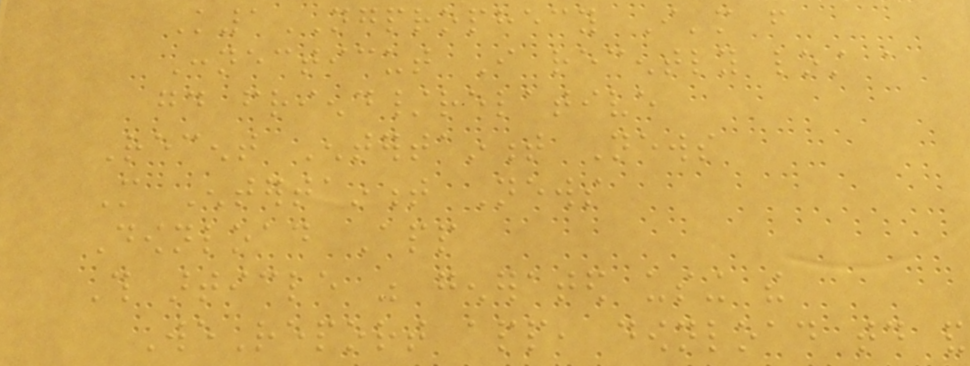K1NGPROPHECY I'm from
Connecticut I recently lost a
good friend/relative
Recent Entertainment News
More Entertainment News
Download App
This article was generated using the
WeReport app, download today and
